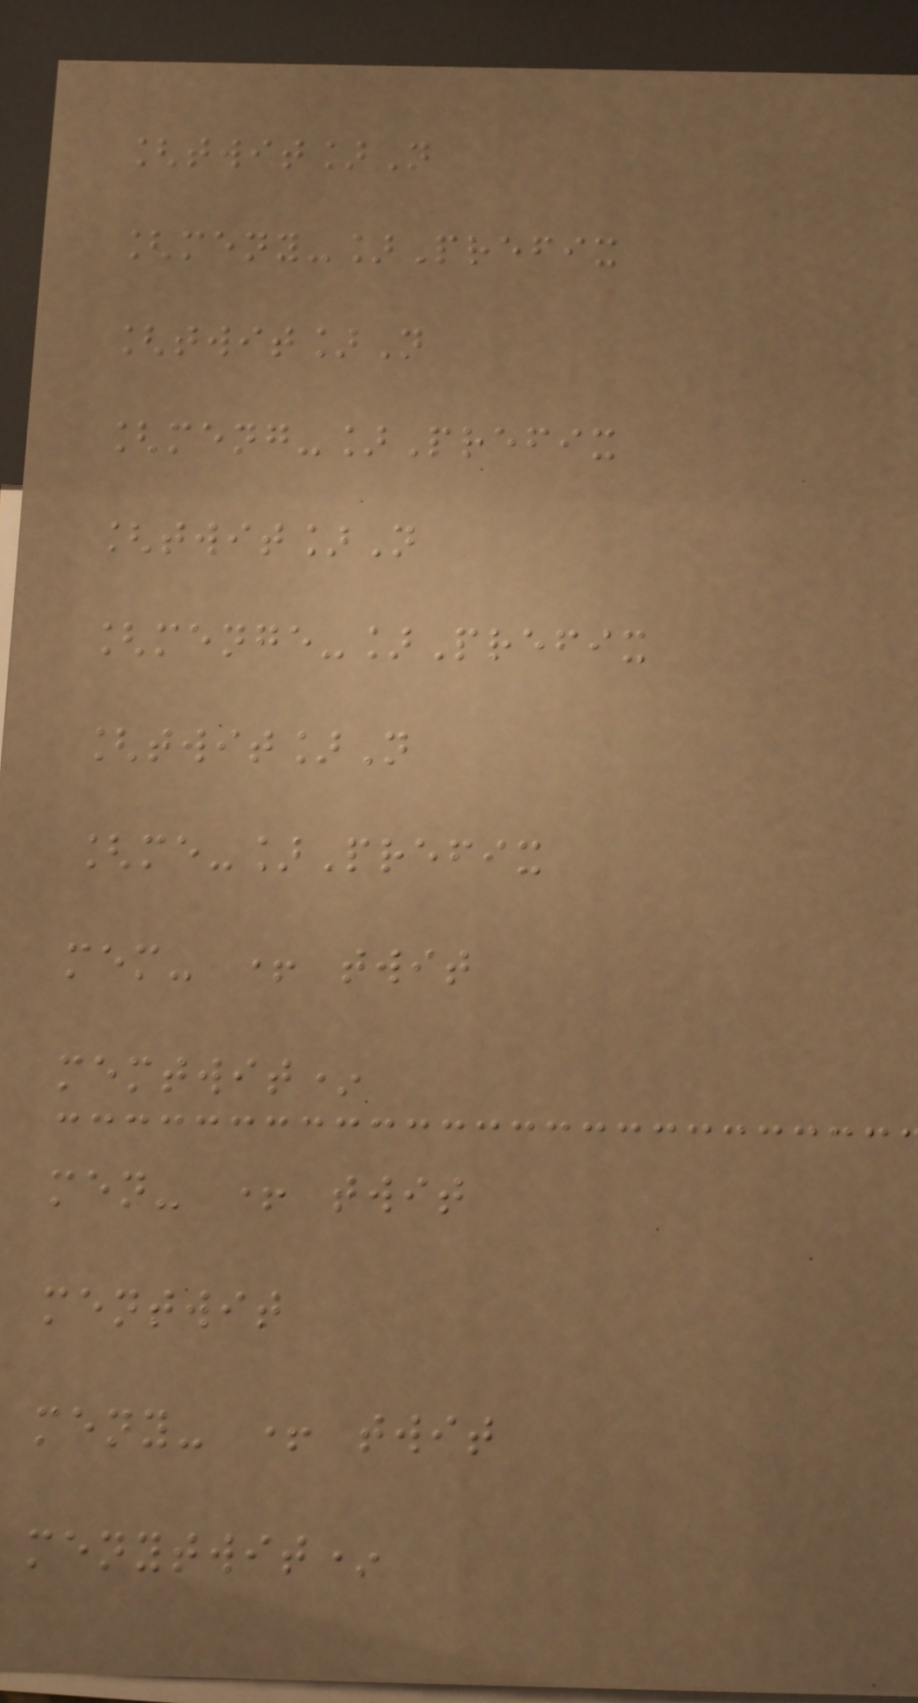[twit]N
[meny-]Prefix
[twit]N
[meng-]Prefix
[twit]N
[menge-]Prefix
[twit]N
[me-]Prefix
mem- + twit
memtwit*
men- + twit
mentwit
meny- + twit
menytwit*
